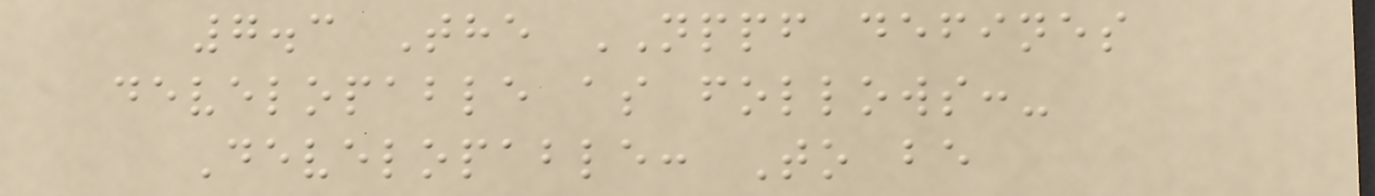7.3 The NPPF defines
developable as follows:-
Developable: To be
